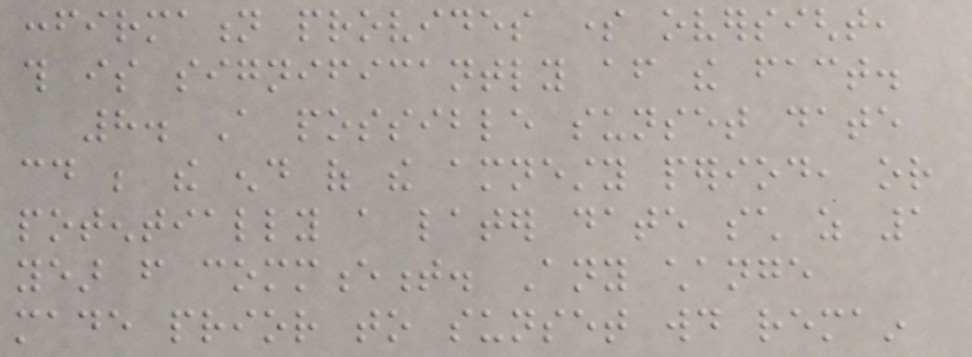confirmation provides some oversight,
this is significantly after the fact.
8. A possible sunset date
could be the end of the amnesty period, or
potentially a later date such as 1
year from commencement. Any change
made prior to sunset would remain
